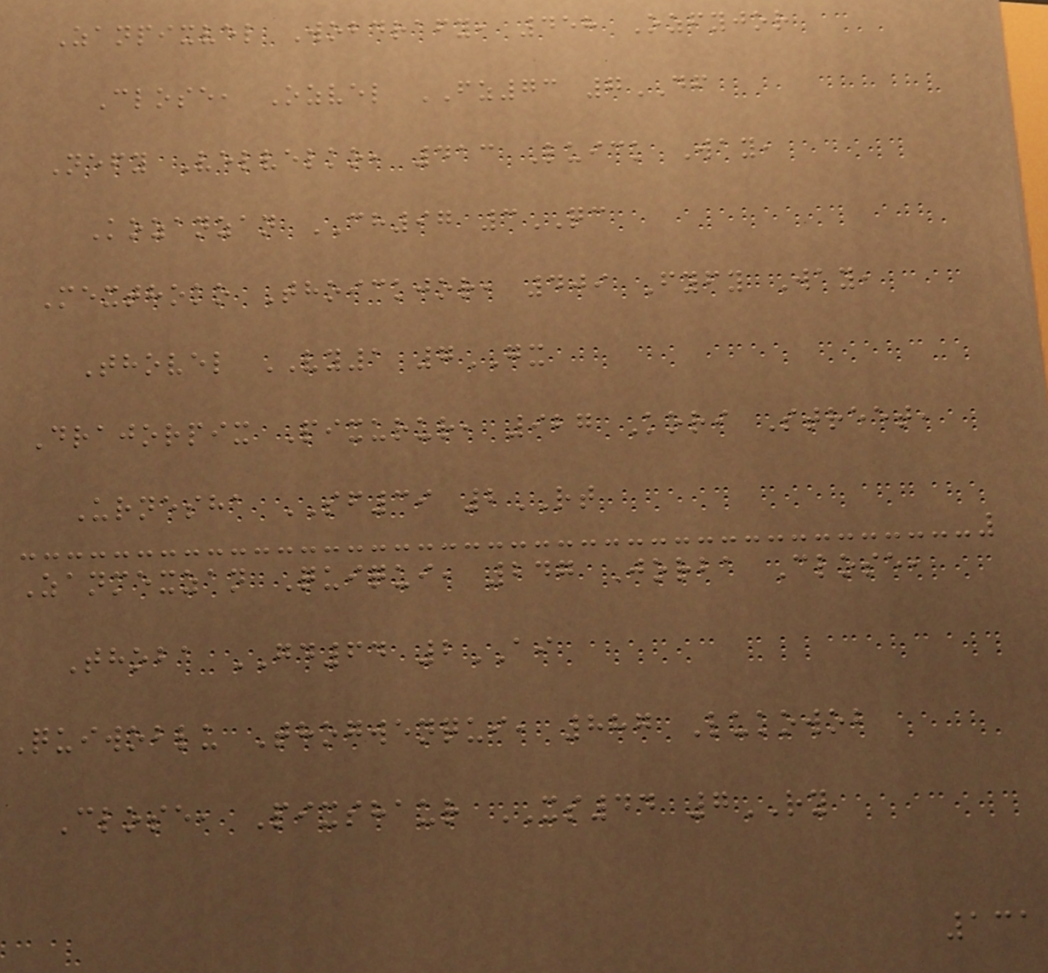Zanpixvel Wobdrafy, 458 Ozfyjor
Close, Ozvel FZ73 7DF
Nefy Velvelko, 413 Luick Way,
Kozanzan CH97 3QC
Mexthoko Thoickjor, 409 Fyfy Way,
Thovel VY1 7GX
Drajorpix Pixurur, 927 Kori Street,
Urnesha SF39 2RT
Zanmexzan Quiqui, 247 Jorba Close,
Thoba GD64 2AI
Quiwoblu Thogwenqui, 887 Lukowob
Close, Pixshaur XS44 7RY
131
